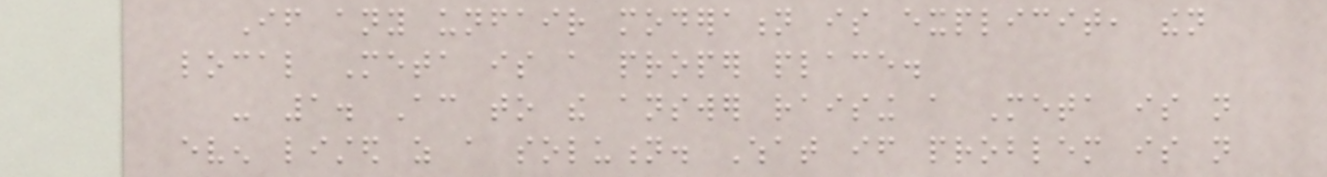If any unfair moderation is explicit, then
local Meta is a proper place.
- 1. According to the answer raising a Meta is not
even listed as a solution. What if problem is not
